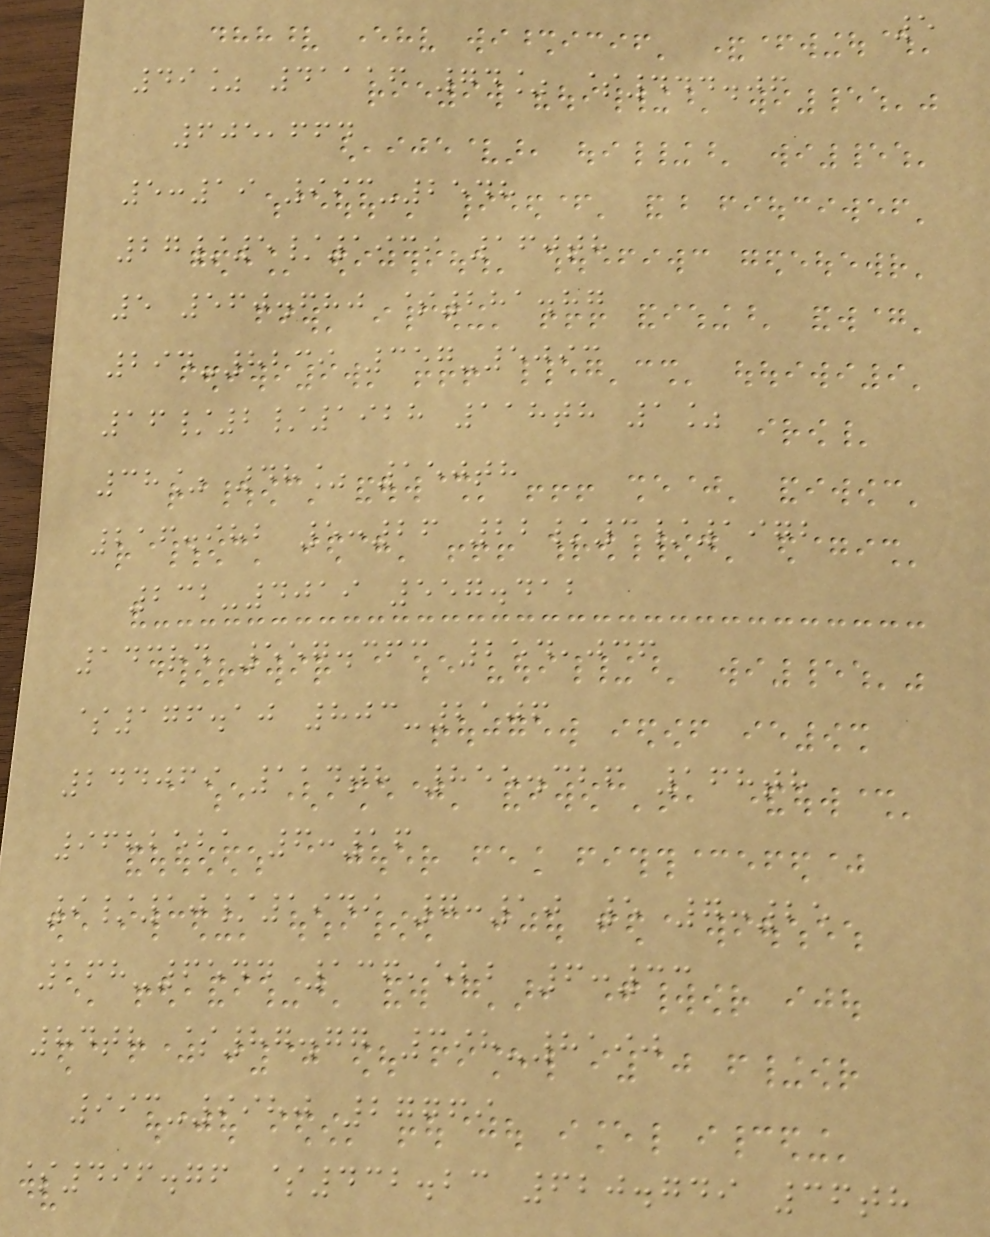5
49% 41116 74% $444.06
605,664
5:19 993-2548
27/5/1939 160th
5 560.680 $281.87
294-8239 357-5093
16/2/1928 118th 1%
38% 48% 150th
216.982 5:26 22/3/1972
232-4019 557.412
143rd 557.363 254,036
$176.10 803-2106
244069 114th 855.326 168th
9682521 6:16
9/10/1949 7:10 5 7:25
168-6544 136,522 6:33
84th $87.77 398-8190
993-9980 27769
$496.76 $432.23 620.749 36th
